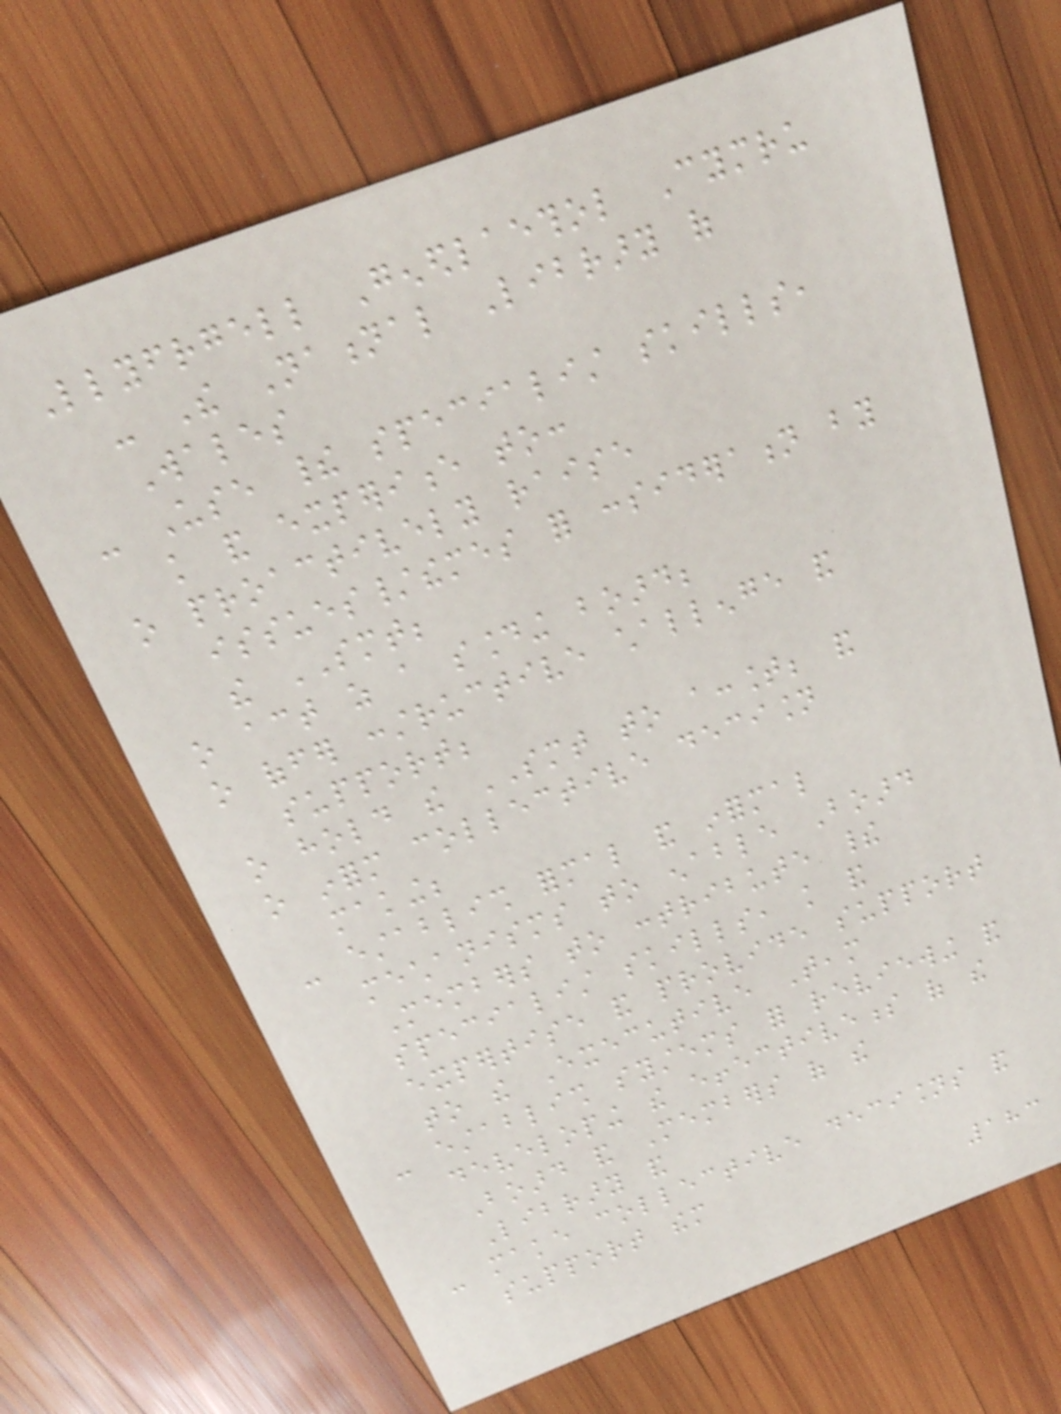Llyfrgell Genedlaethol Cymru
- The National Library of
Wales
- Use their specialist skills,
knowledge and experience to:
o proactively raise
issues/themes for consideration by
the SMT;
o act as a sounding board;
o offer constructive challenge and
support;
o hold the SMT to account; and
o inform collective decision
making;
- establish formal and informal
mechanisms to enable Board
Members to contribute their
specialist skills, knowledge and
expertise and provide support
to the Executive Team
- establish systems for reviewing and
developing the effectiveness of the
Board and Members of the
Library and
- make collective decisions and
support them
183
